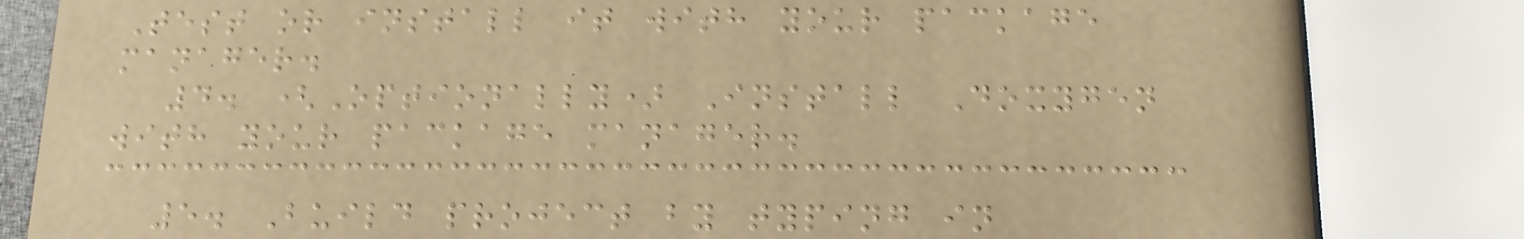Test or install it with your package
manager.
4. (Optionally) Install Doxygen
with your package manager.
5. Build project by typing in
